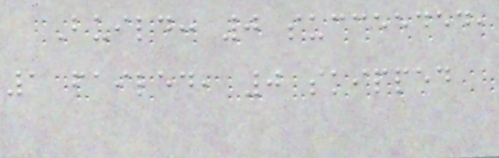Build: 0 succeeded,
1 failed, 0 skipped
